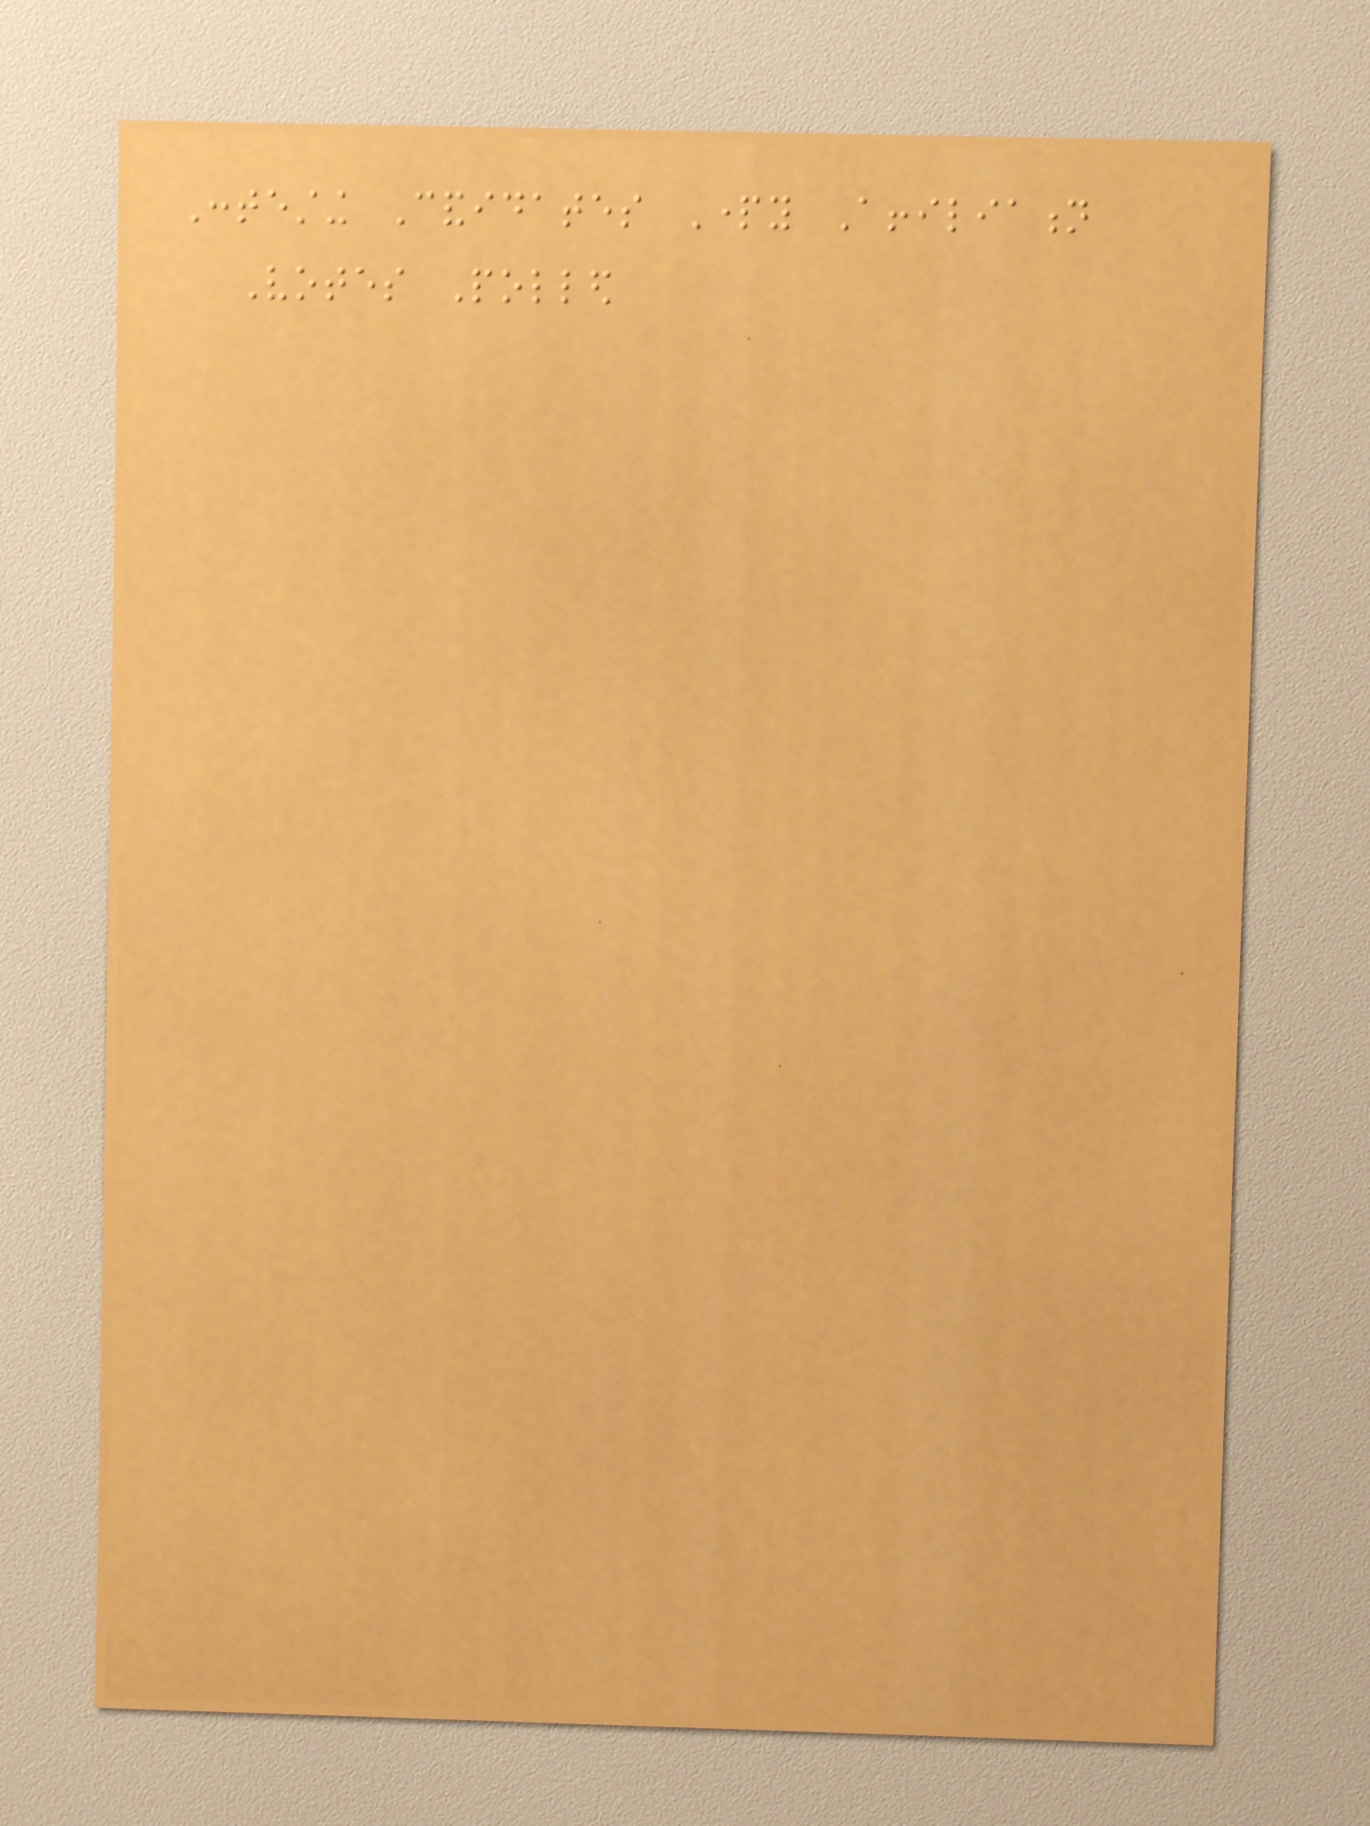Contesting Candidates Party Affiliation
Votes Polled
